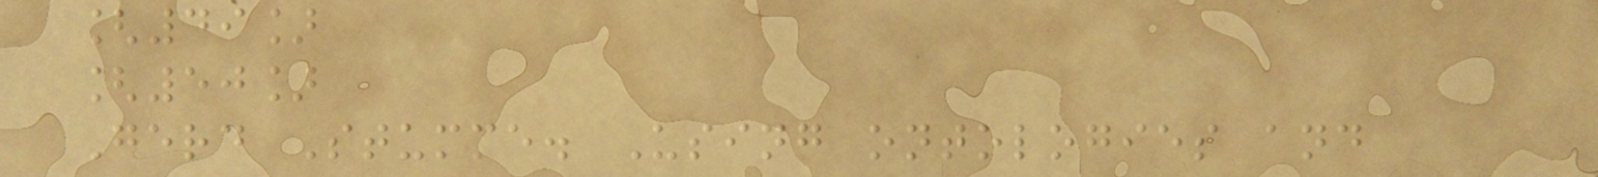[49]
[50]
Gerd Stumme. Using ontologies and
